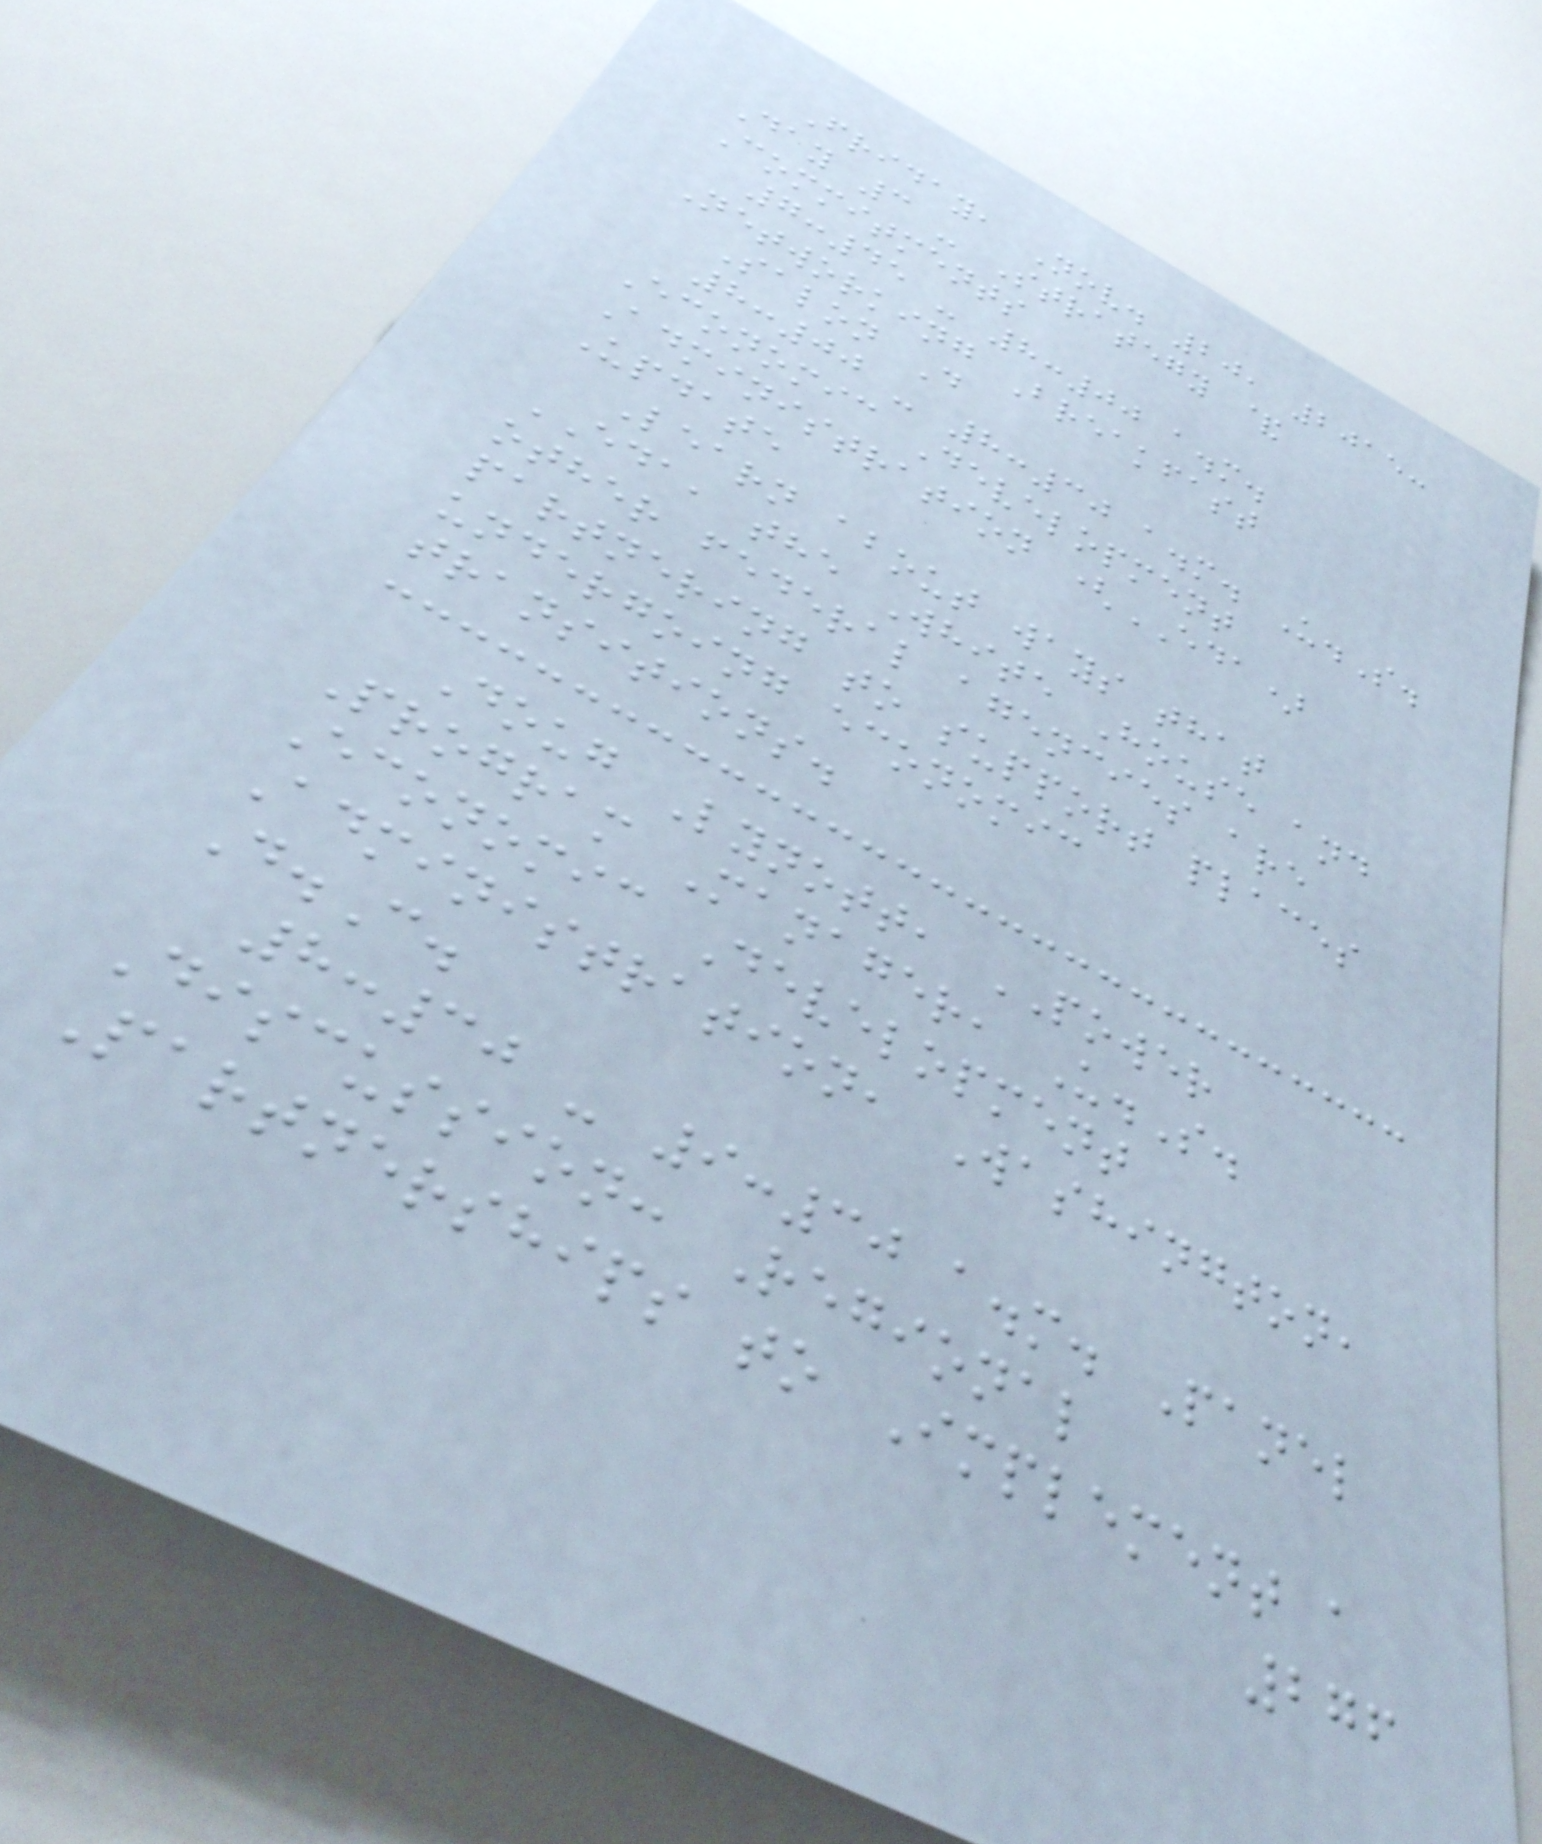Friday, Nov. 20, 2015:
Day 3 - Strategy &
Commitments
7:45 - 8:00 a.m.
Networking Breakfast
Salon D
8:00 - 8:30 a.m. U.S.
Economic Development
Administration (EDA)
Update
Learn about ways that
EDA, the White House and
other federal agencies are
partnering to support places
undergoing economic
transitions.
Doug Lynott, POWER
Program Manager, U.S.
Economic Development
Administration, Washington,
D.C.
8:30 - 9:30 a.m. Panel
Discussion: Regional
Partnerships to Implement a
276
